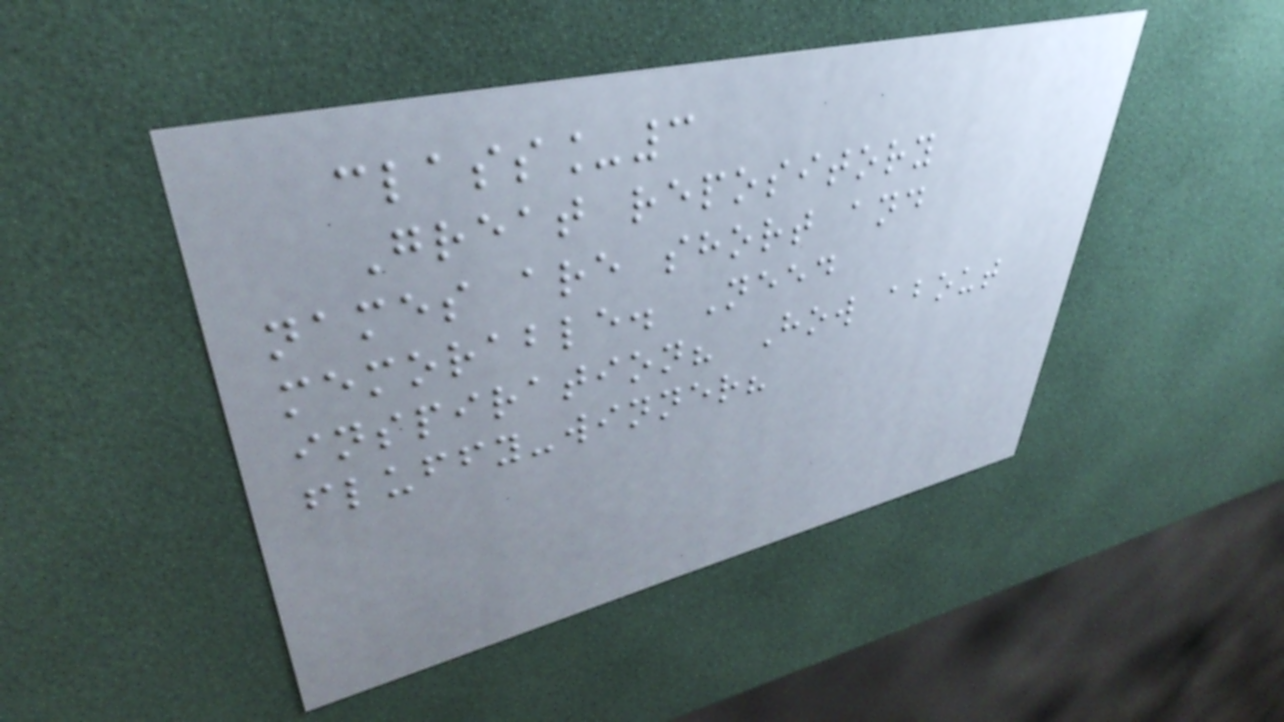class_3
Great repository
names are short and
memorable. Need
inspiration? How about
fluffy-winner?
